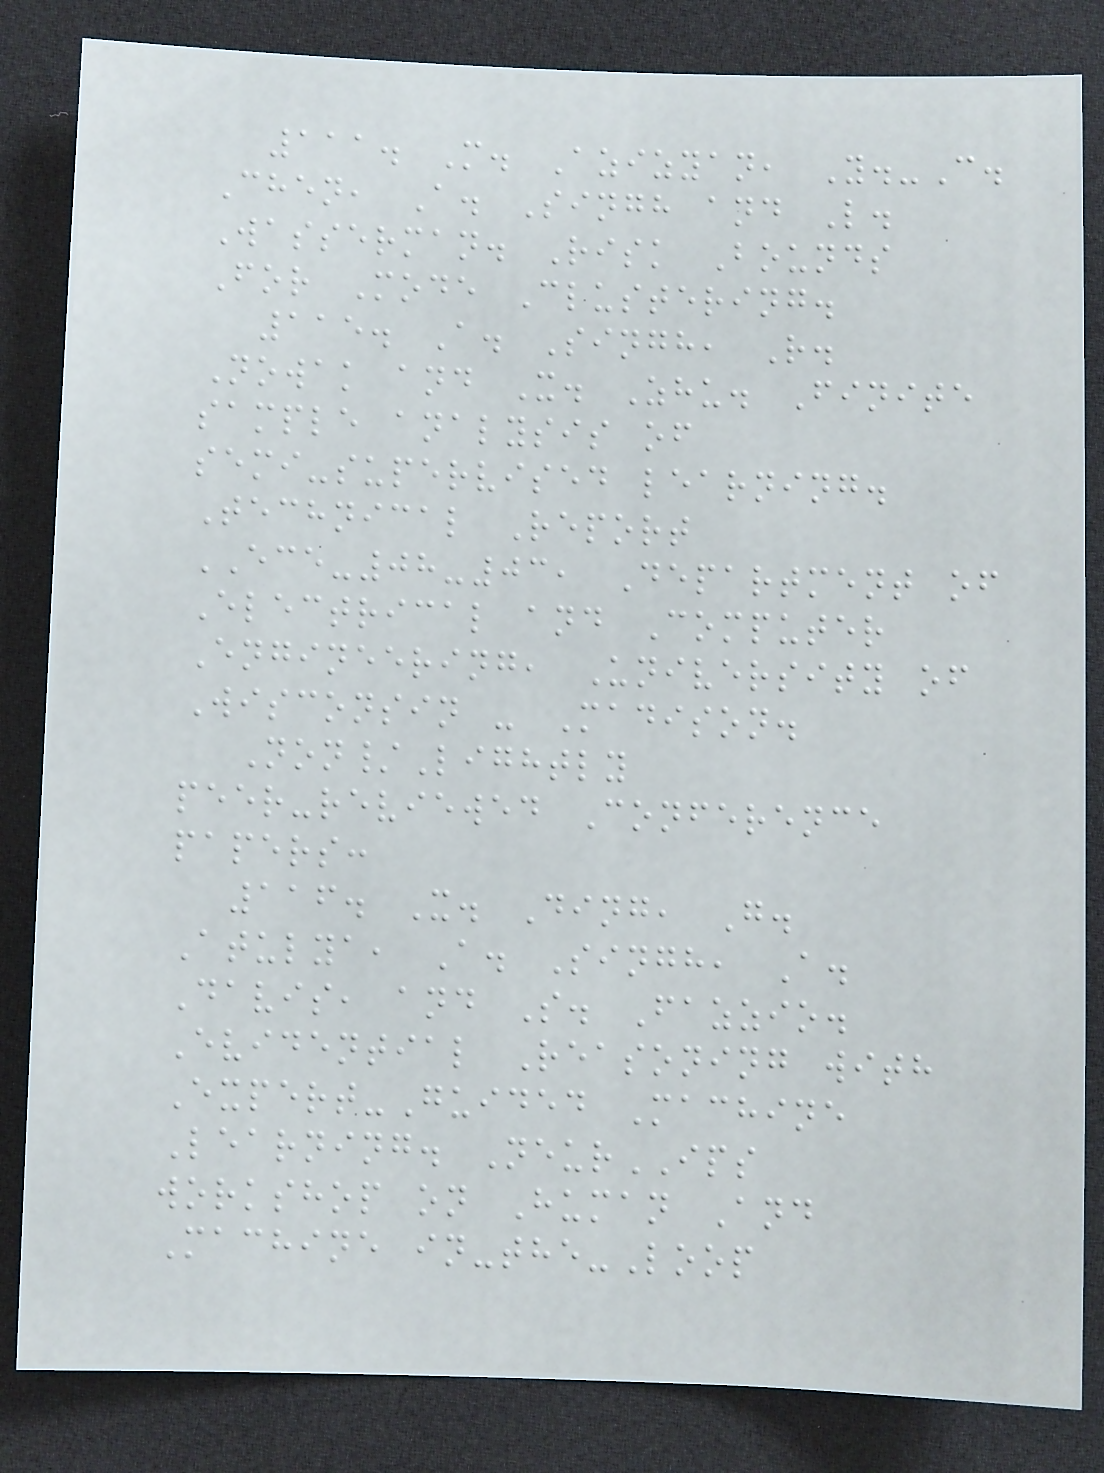111. M. Azizyan, Y.-C.
Chen, A. Singh and L.
Wasserman. Risk Bounds
For Mode Clustering.
115. A. Singh, R.
Nowak and X. Zhu. Finite
sample analysis of
semi-supervised learning.
Technical Report
ECE-08-03, Department of
Electrical and Computer
Engineering, University of
Wisconsin - Madison.
Non/Lightly
peer-reviewed Conference
papers:
116. X. Ding, G.
Atulya, A. Singh, A.
Davis, and S. Fazzio.
Evidential Reasoning with
Expert-Guided Machine
Learning. NeurIPS
workshop on Human And
Machine in-the-Loop
